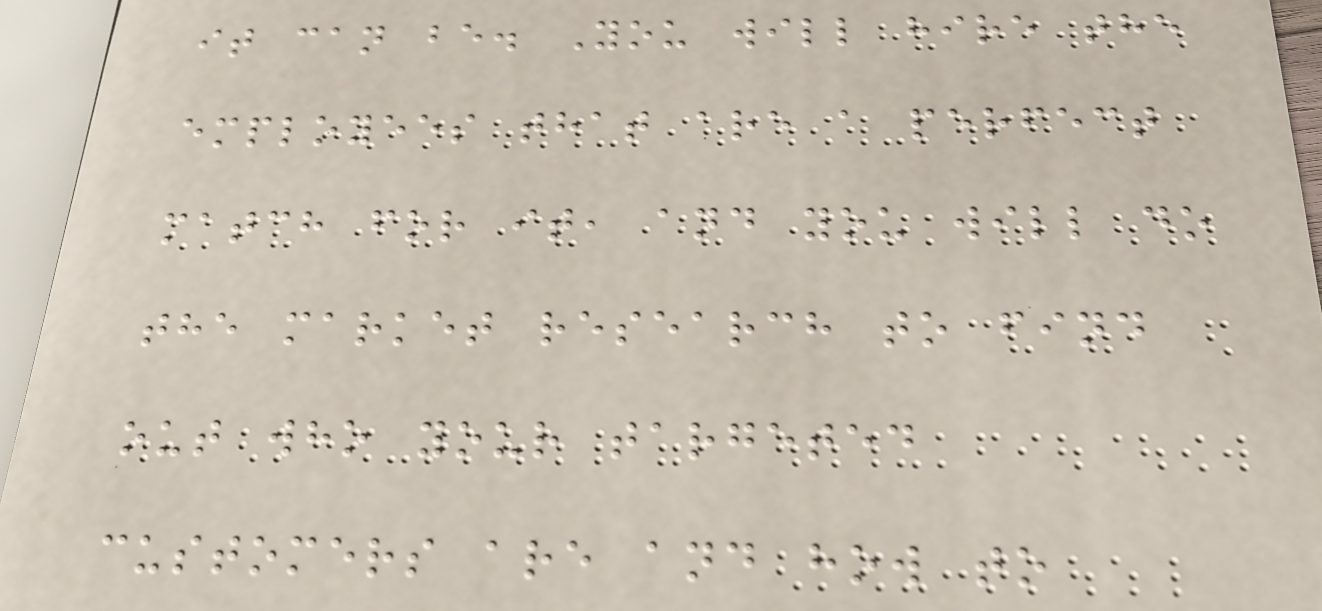it can be. You will hire the
employees that are a perfect
match for it, and you will do
the market research to find
out who your targeted
customers are and how to
